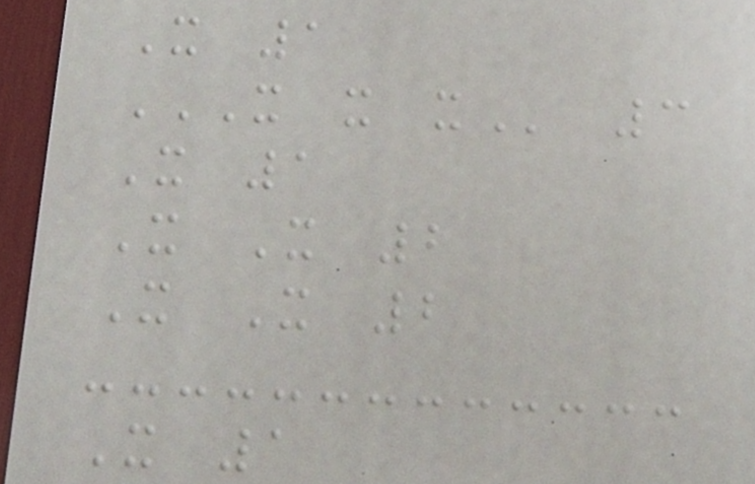X 1
X X X 3
X 1
X X 2
X X 2
X 1
